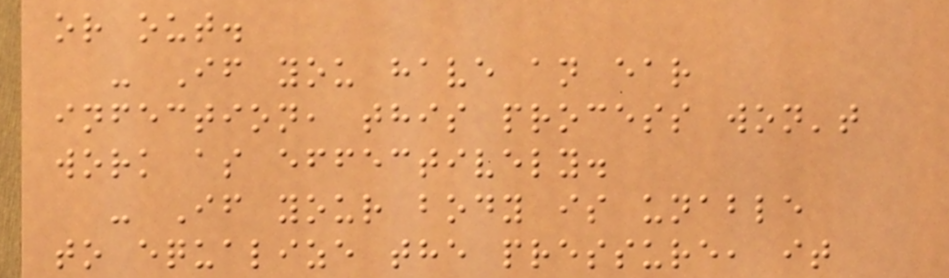or out.
- If you have an ear
infection, this process won't
work as effectively.
- If your body is unable
to equalize the pressure, it
